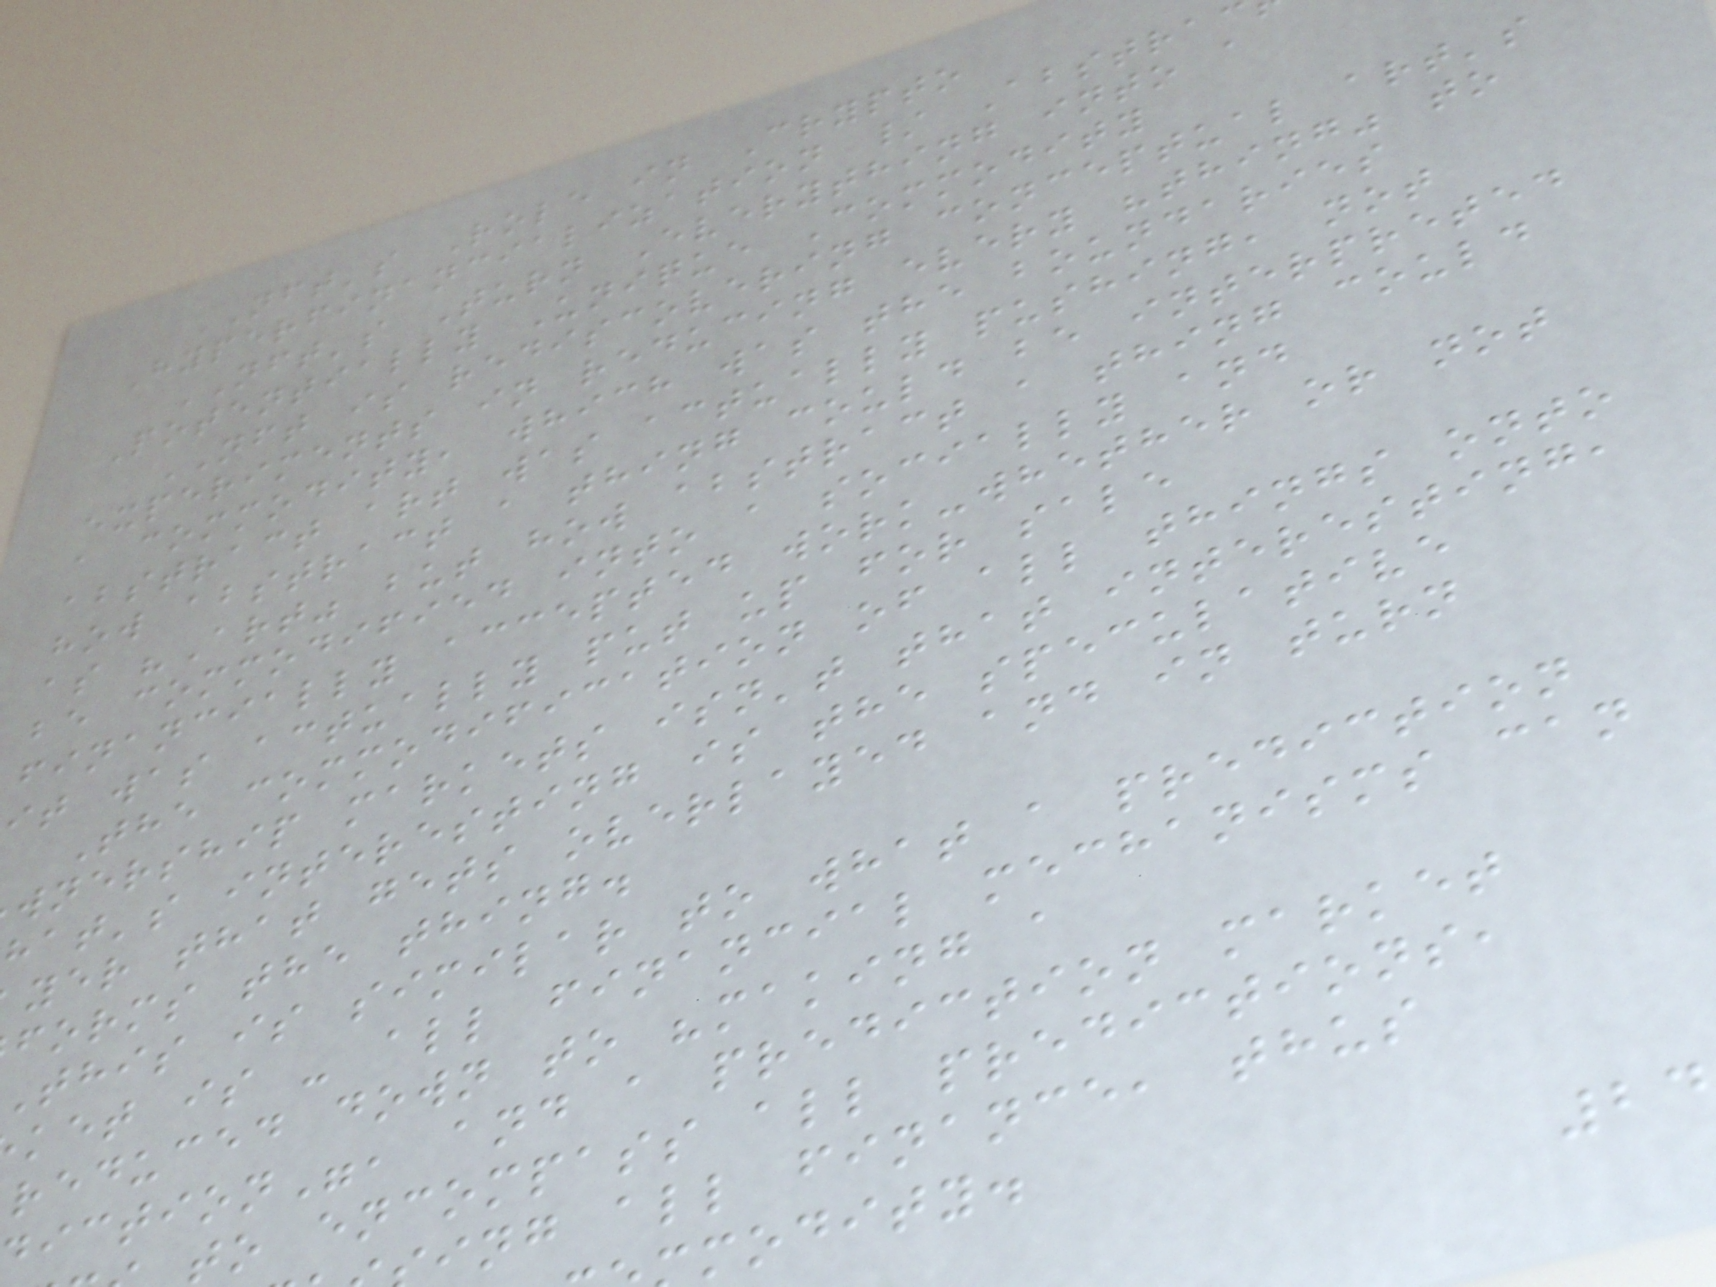NFT's Role in Crypto
Hyperfinancialization / Abstra
NFT's Turn Everything into a
Potentially Unique Commodity
NFT is rediscovering conceptual art's
experiments in reducing every "thing" to
a commodity, which was the boundaries
abstract art was actually pushing, not
how abstract a thing could be interpreted
as "Art" but how abstract a thing could
be commodified into a socially and
financially accepted work-whether or not
it was actually put up for sale
The commodification of all things onto
wnership markets isn't that interesting,
hat's interesting is the speculative
yer that gets overlayed and in turn
forms the thing.
this is similar to what a prediction
ket is - all financial mechanisms can
reduced down to "making a
iction", and a prediction market
to encompass all predictions,
ing all finance, thus
modity.
